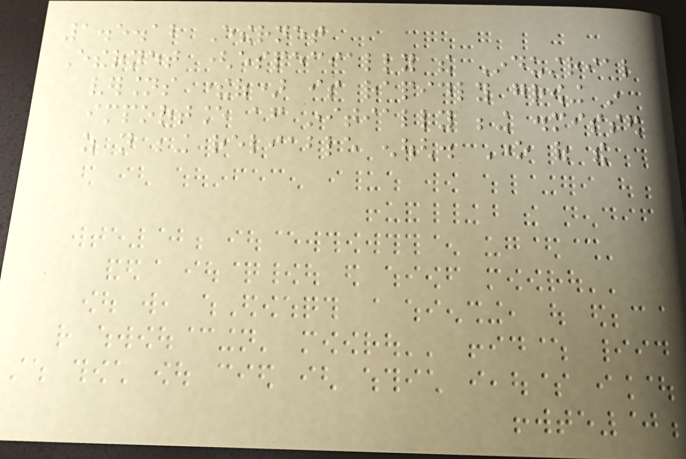1.5.12 Ethernet
Ethernet (especially the Industrial
versions thereof) is rapidly growing in
importance after initially being dismissed
as not being reliable enough. One of the
